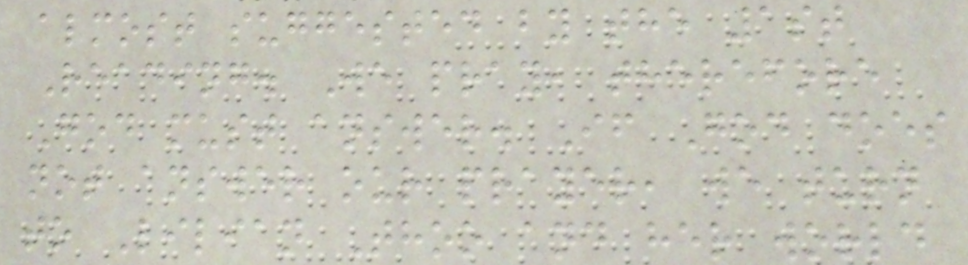almost suggested by the 1st
Reading. We pray, therefore
God must answer. If God does
not answer our prayer, we turn
to Lilian Thoo and her world
